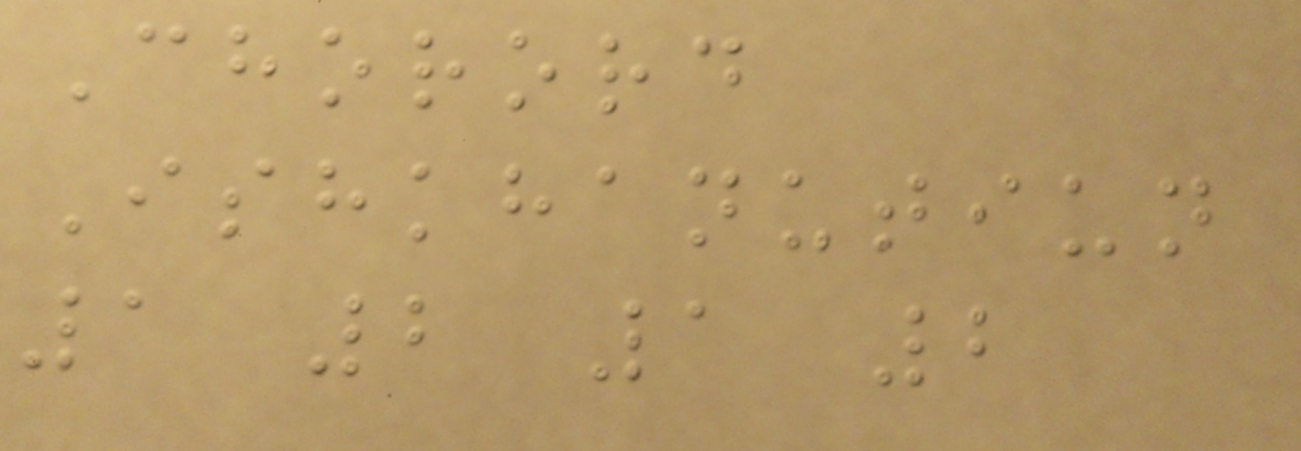Chorord
Ishkhanutiun
1 2 1 2
